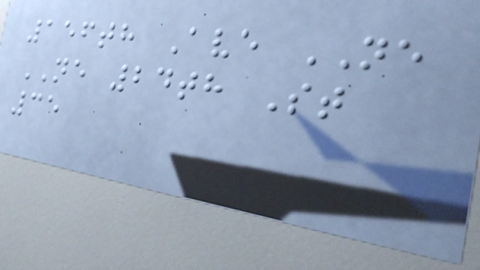156th Ave NE
NE 24th St
35
